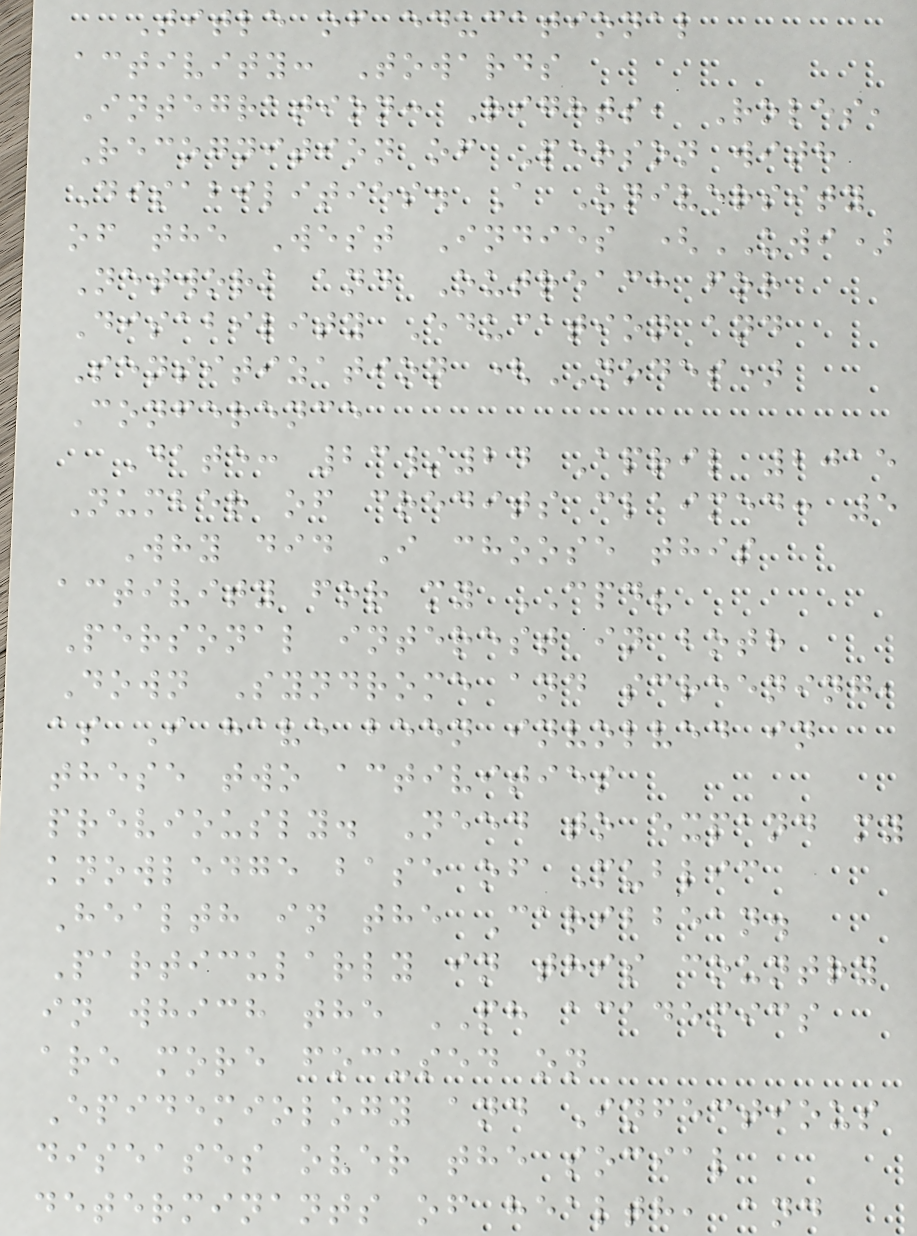Title of educational
activity: Towards
Integration: Rights, Roles,
Recognition of Person with
Disabilities. A University
of the West Indies (UWI)
Network and Outreach for
Disability Education and
Sensitization (NODES)
Conference
Date: 23/24 April 2015
Number of credits claimed: 5
Why did I choose this
activity for my CPD?
Personal interest in both
Down Syndrome and screening,
as I have been involved in
these two activities
previously. Need to expand my
knowledge base of Public
Health in the Caribbean.
Particularly in this country
in which the PH academics
are more focused on
Epidemiology and Infectious
diseases over the social
determinants of health, and
